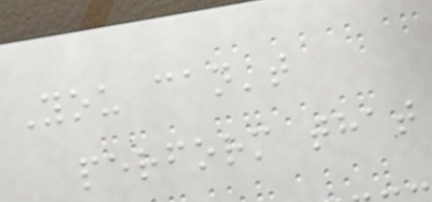You can't
perform that
